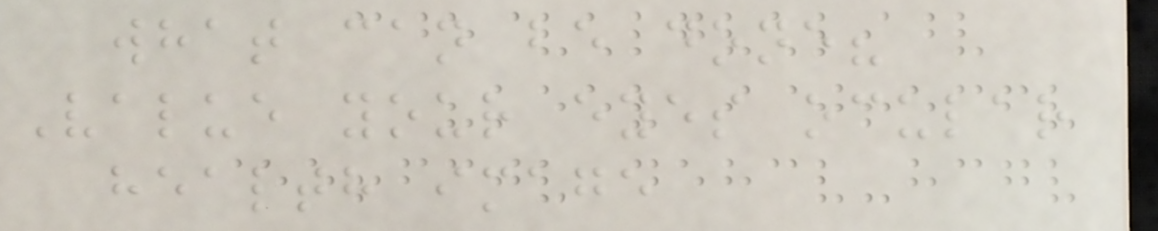what can be done?
Value your eyes ocular
health image
